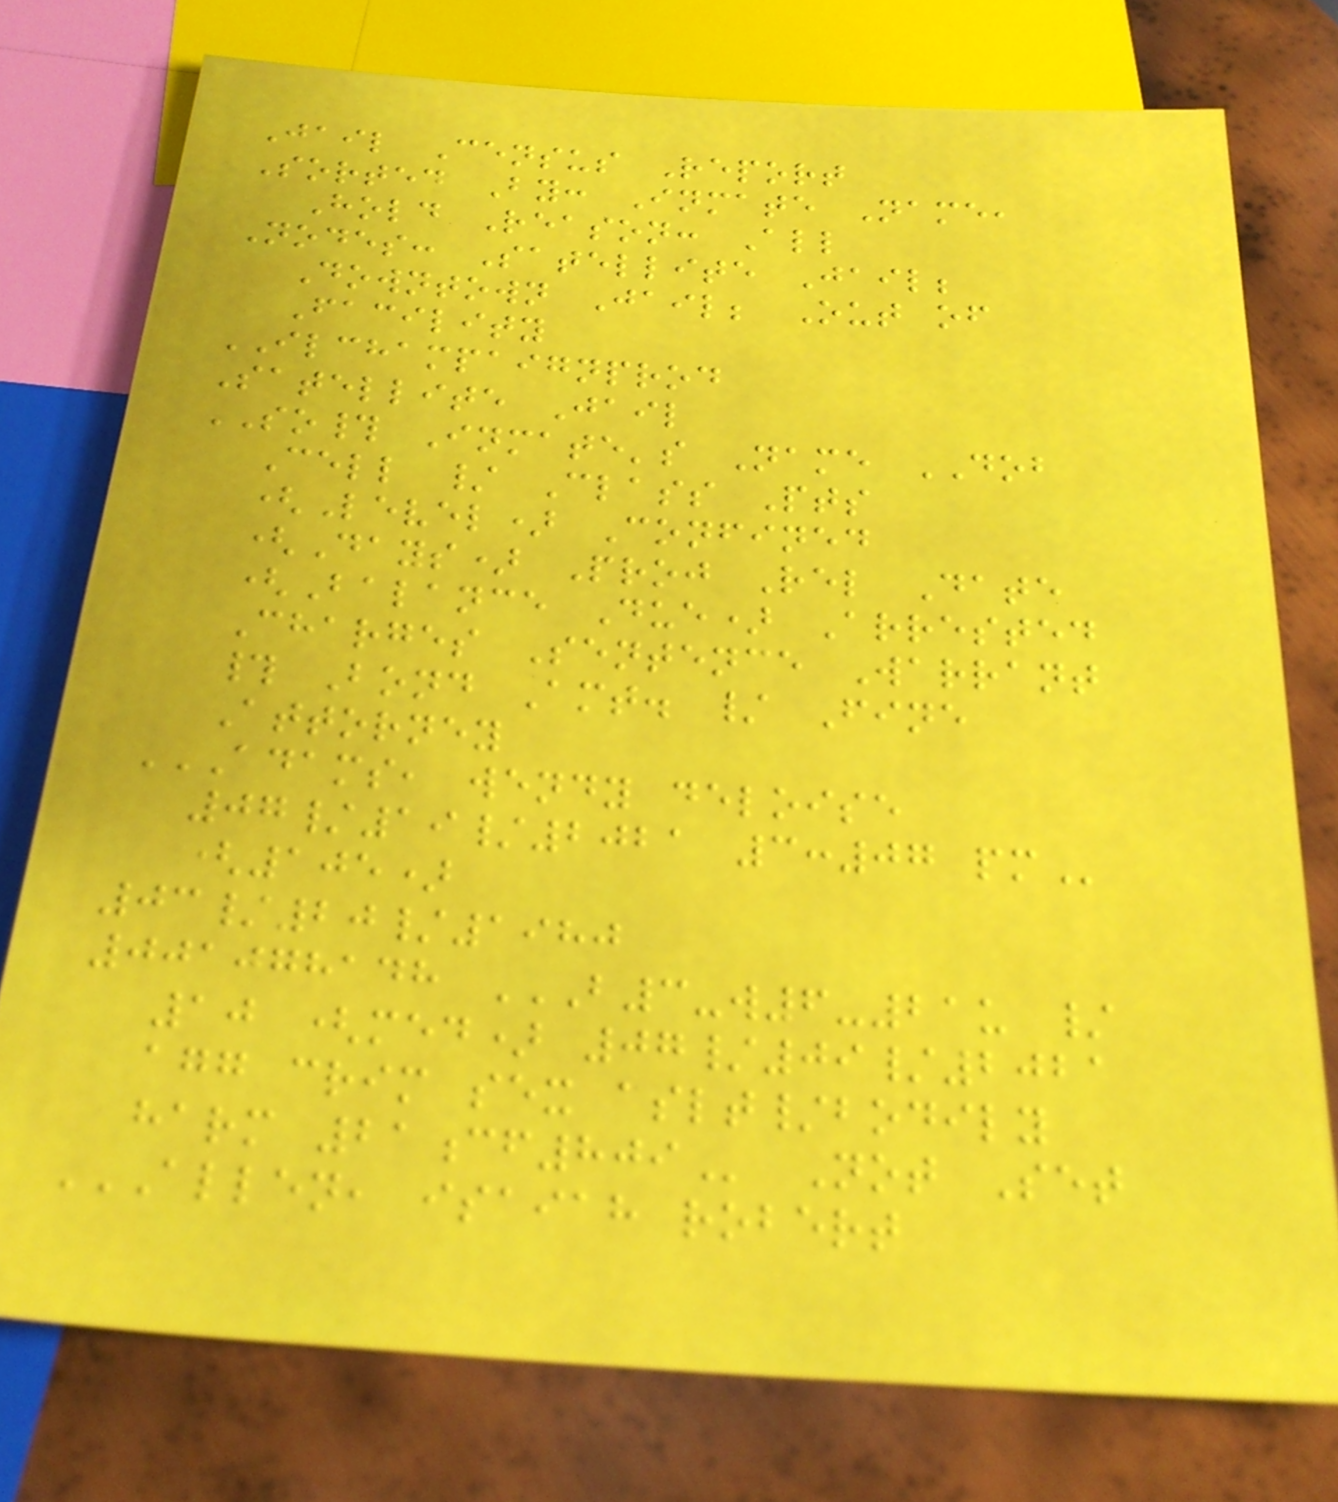Jail Census Report
Sorted By: Inmate Name,
Hold Reason: All
Nodes: Satellite Jail;
Downtown Jail; Out of
Facility
ILCHAMPAIGNPROD
Satellite Jail
SO# Inmate's Name DOB
Cell / Class Pts
(Level) Confined
(Days) Proj Rel Date
(Balance Due) Arrested
Charges Sentence Warrant
# Bond Amt. / Fine
Attorney
ADAMS, WENDY DELOISE
07/19/2021 3:07 PM
(105)
03/20/1980
001078148 B3-W6-21U /
10 (MED) 07/09/2021
AGG CRIM SEX ASLT/BODILY
HARM 21CF809 Not Set
ALLEN, ISAIAH ROBERT
